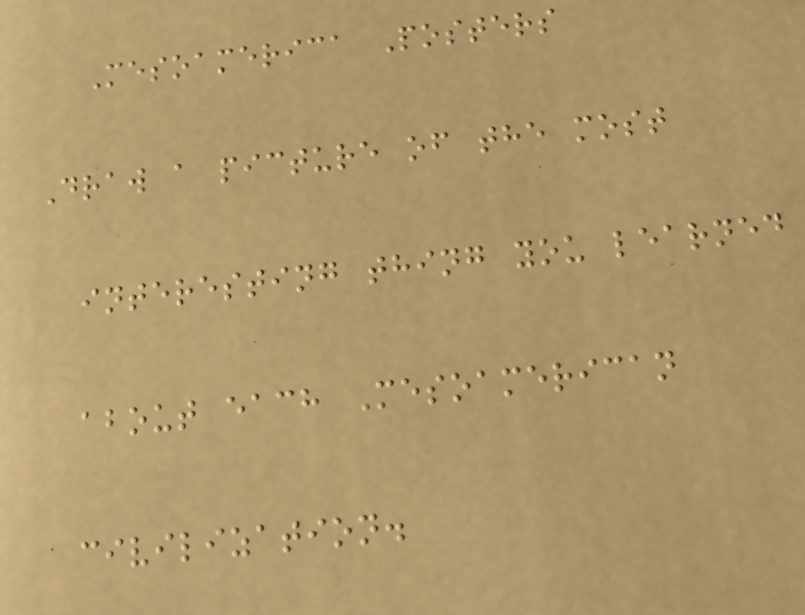Mesoamerica Posters
Draw a picture of the most
interesting thing you learned
about each Mesoamerican
civilization.
